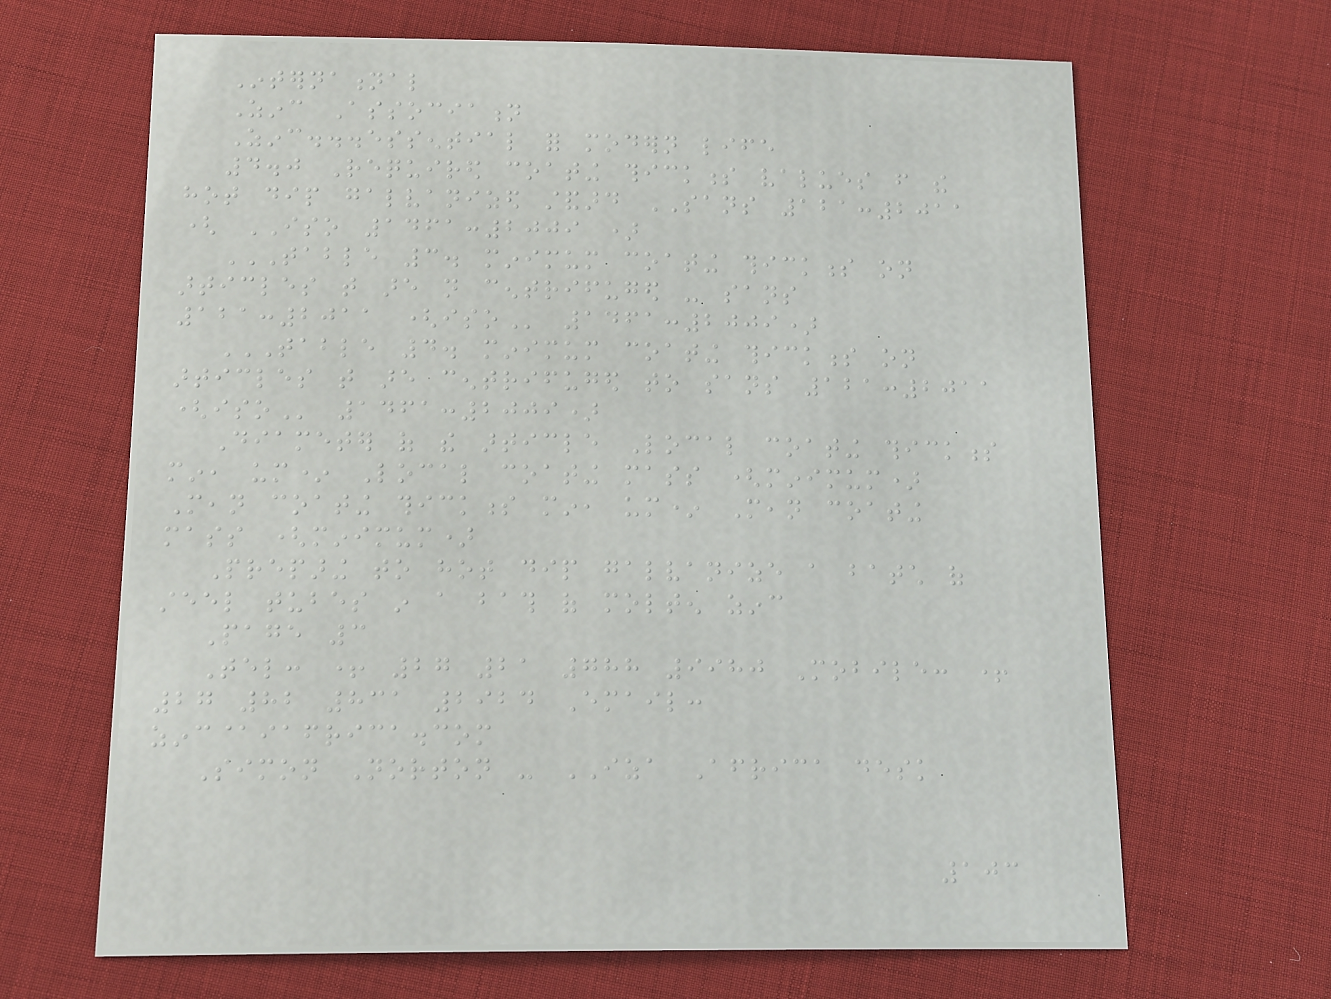International
Zinc Association
Zinc...essential for modern life
4.0 Required coating thickness values from the
hot dip galvanized standard SANS 121:2011
( ISO 1461:2009 )
TABLE 3. MINIMUM COATING THICKNESS ON
ARTICLES THAT ARE NOT CENTRIFUGED - SANS
121:2011 (ISO 1461:2009)
TABLE 4. MINIMUM COATING THICKNESS ON
ARTICLES THAT ARE CENTRIFUGED TO SANS 121:2011
(ISO 1461:2009)
Diameter of the article Local coating thickness
min, um* Local coating mass (minimum)
Mean coating thickness min, um* Mean coating
mass (minimum)
Preparing to hot dip galvanize a batch of
steel tubes in a bath of molten zinc
Page 3
Tel: + 27 21 788 9980 Mobile: +
27 82 831 2924 Email:
zinc@iafrica.com
Simon Norton - IZA Africa desk
103
